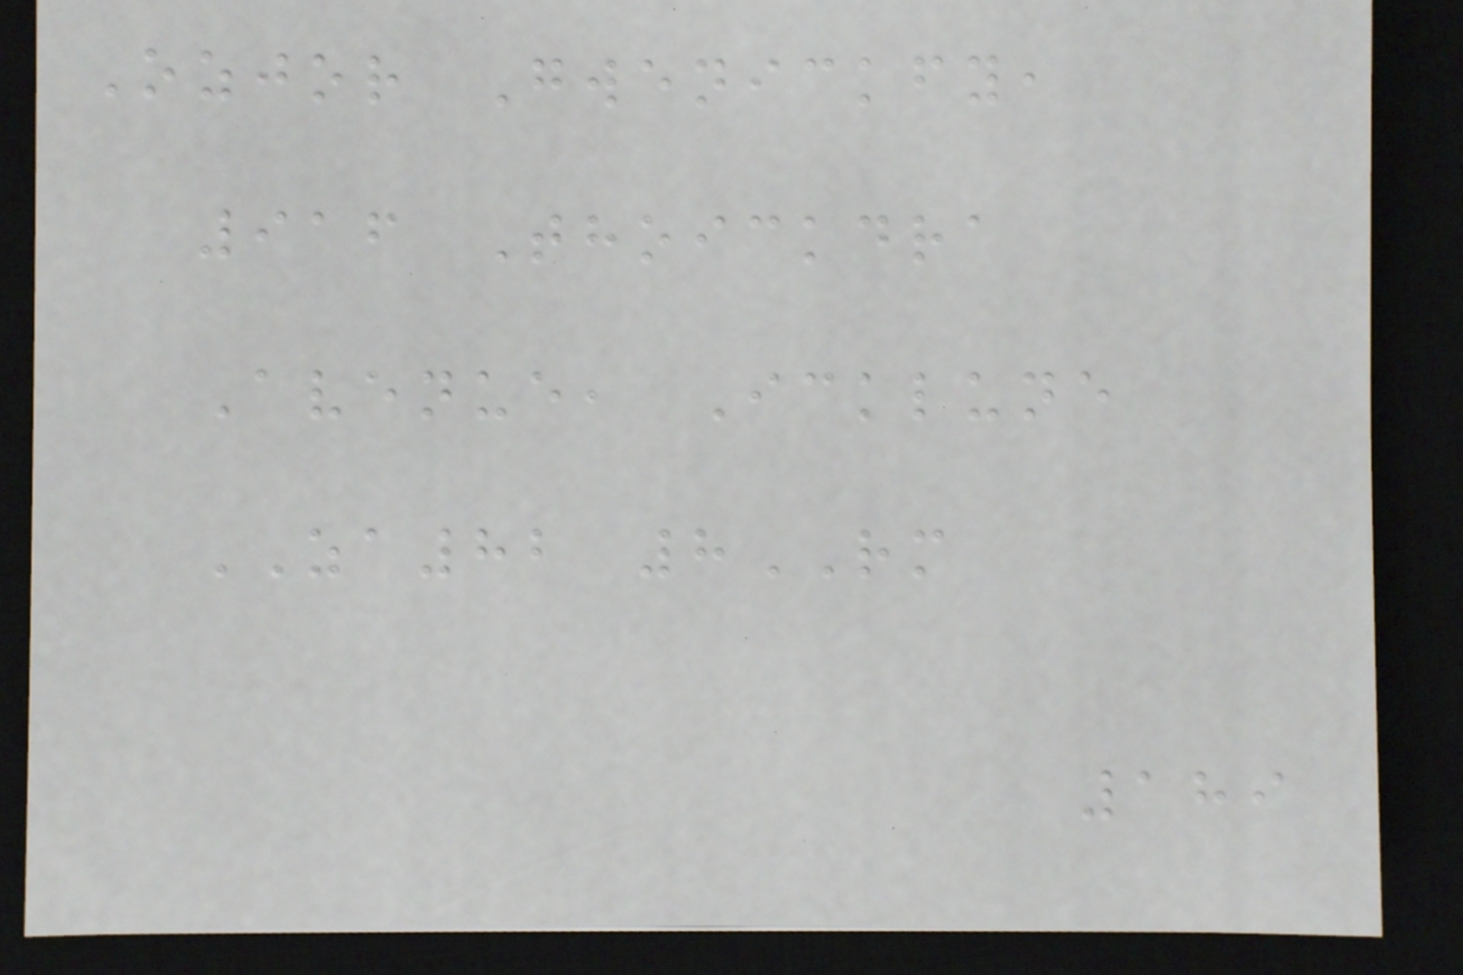Ozjor Gwenickfy,
916 Thoickdra
Avenue, Icklune
ZA82 8RM
189
